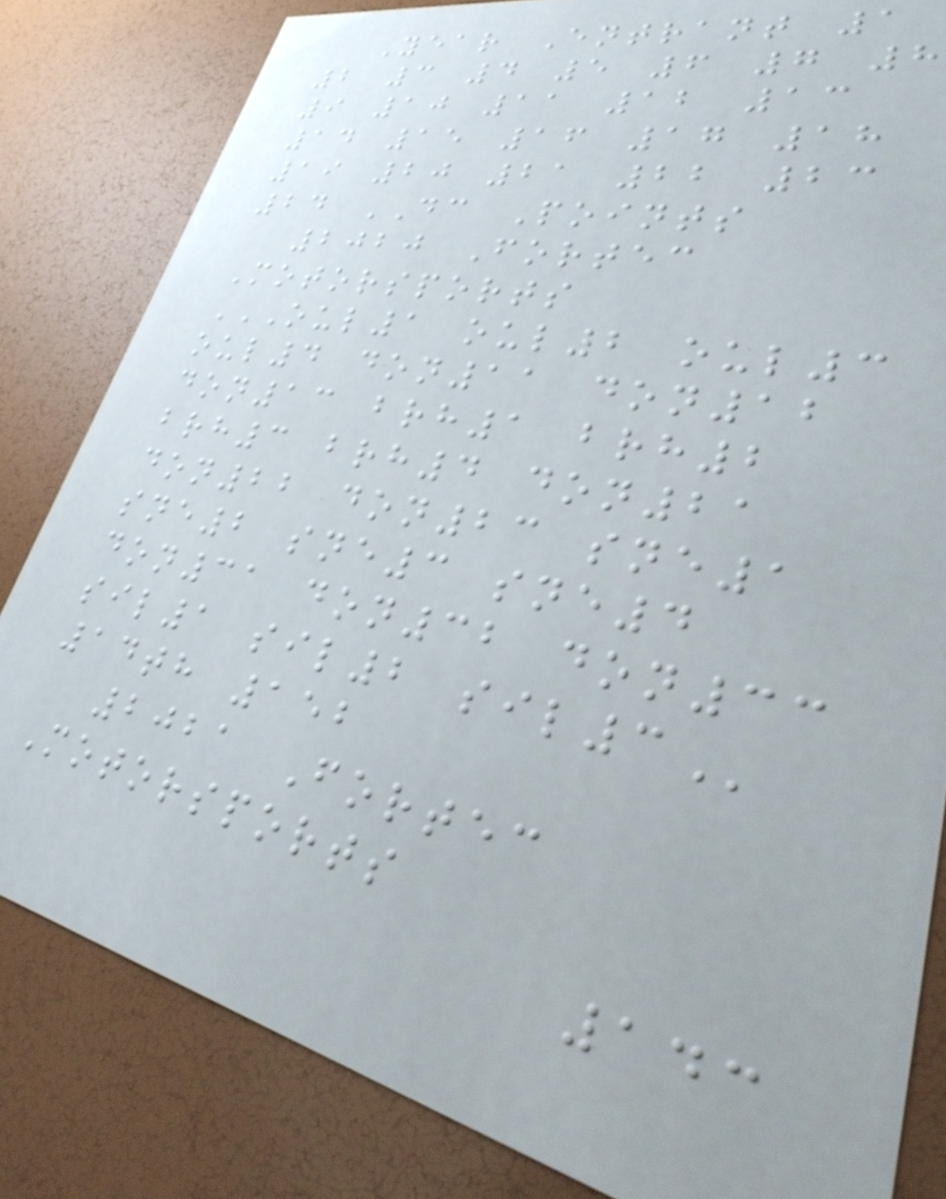Year Entrant 1
2 3 4 5 6 7 8
9 10 11 12 13
14 15 16 17 18
19 20 21 22 23
24 DC Points
2020 Fortec
Motorsports
OUL1 OUL2 OUL3
OUL4 DON11 DON12
DON13 BRH1 BRH2
BRH3 BRH4 DON21
DON22 DON23 SNE1
SNE2 SNE3 SNE4
DON31 DON32 DON33
SIL1 SIL2 SIL3
14th 152
2021 Fortec
Motorsports
143
